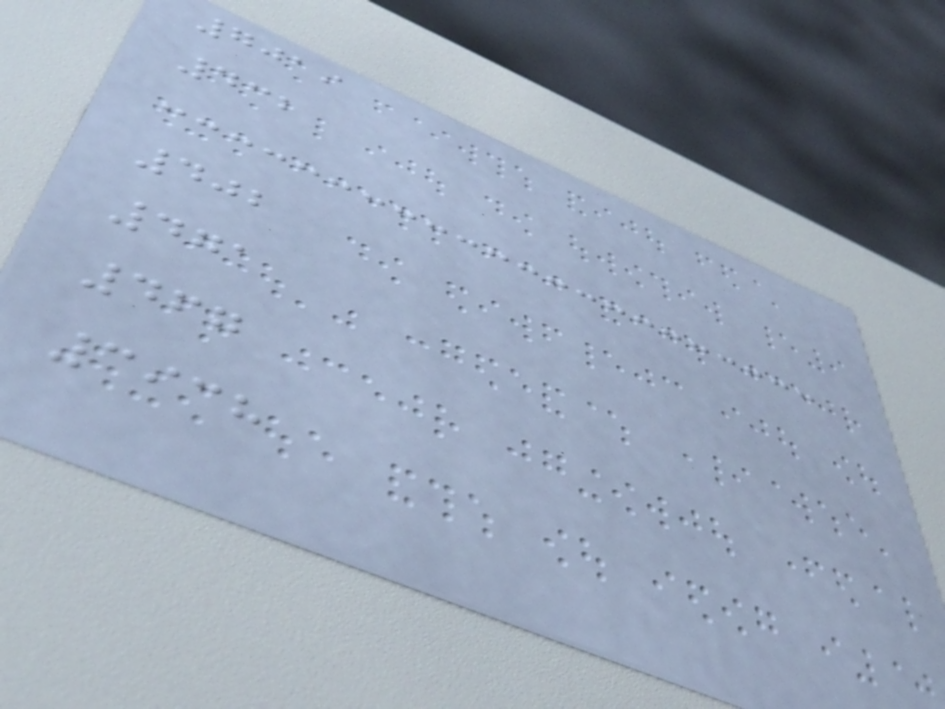7019
432
402
471
467
3938
